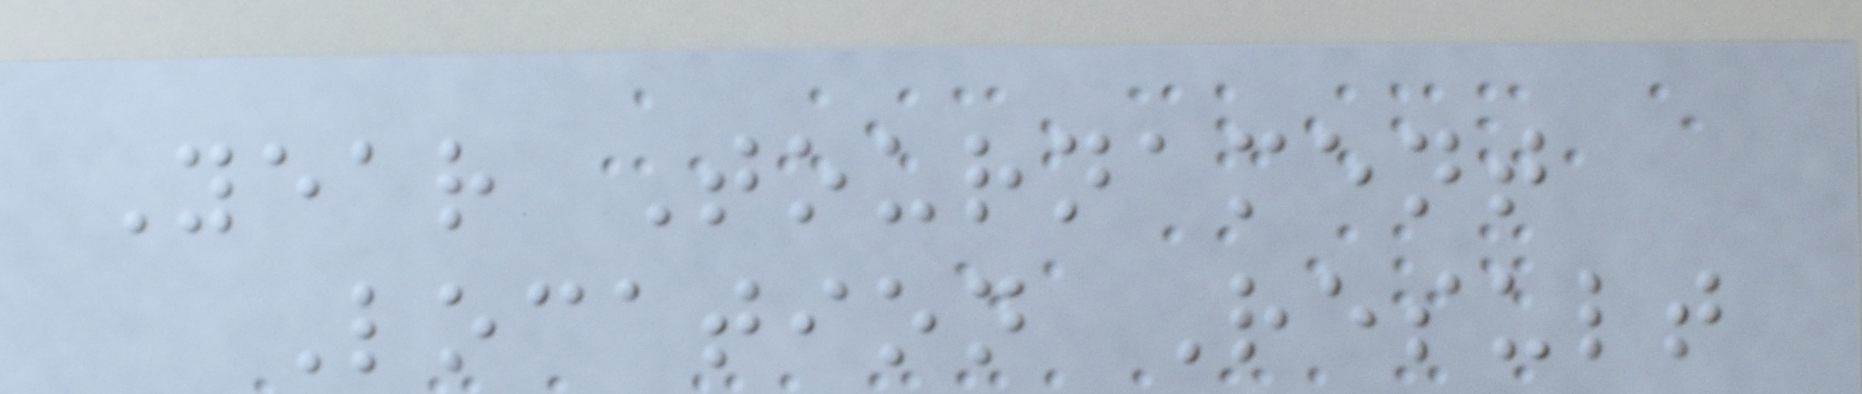Year Tournament
Location Result
